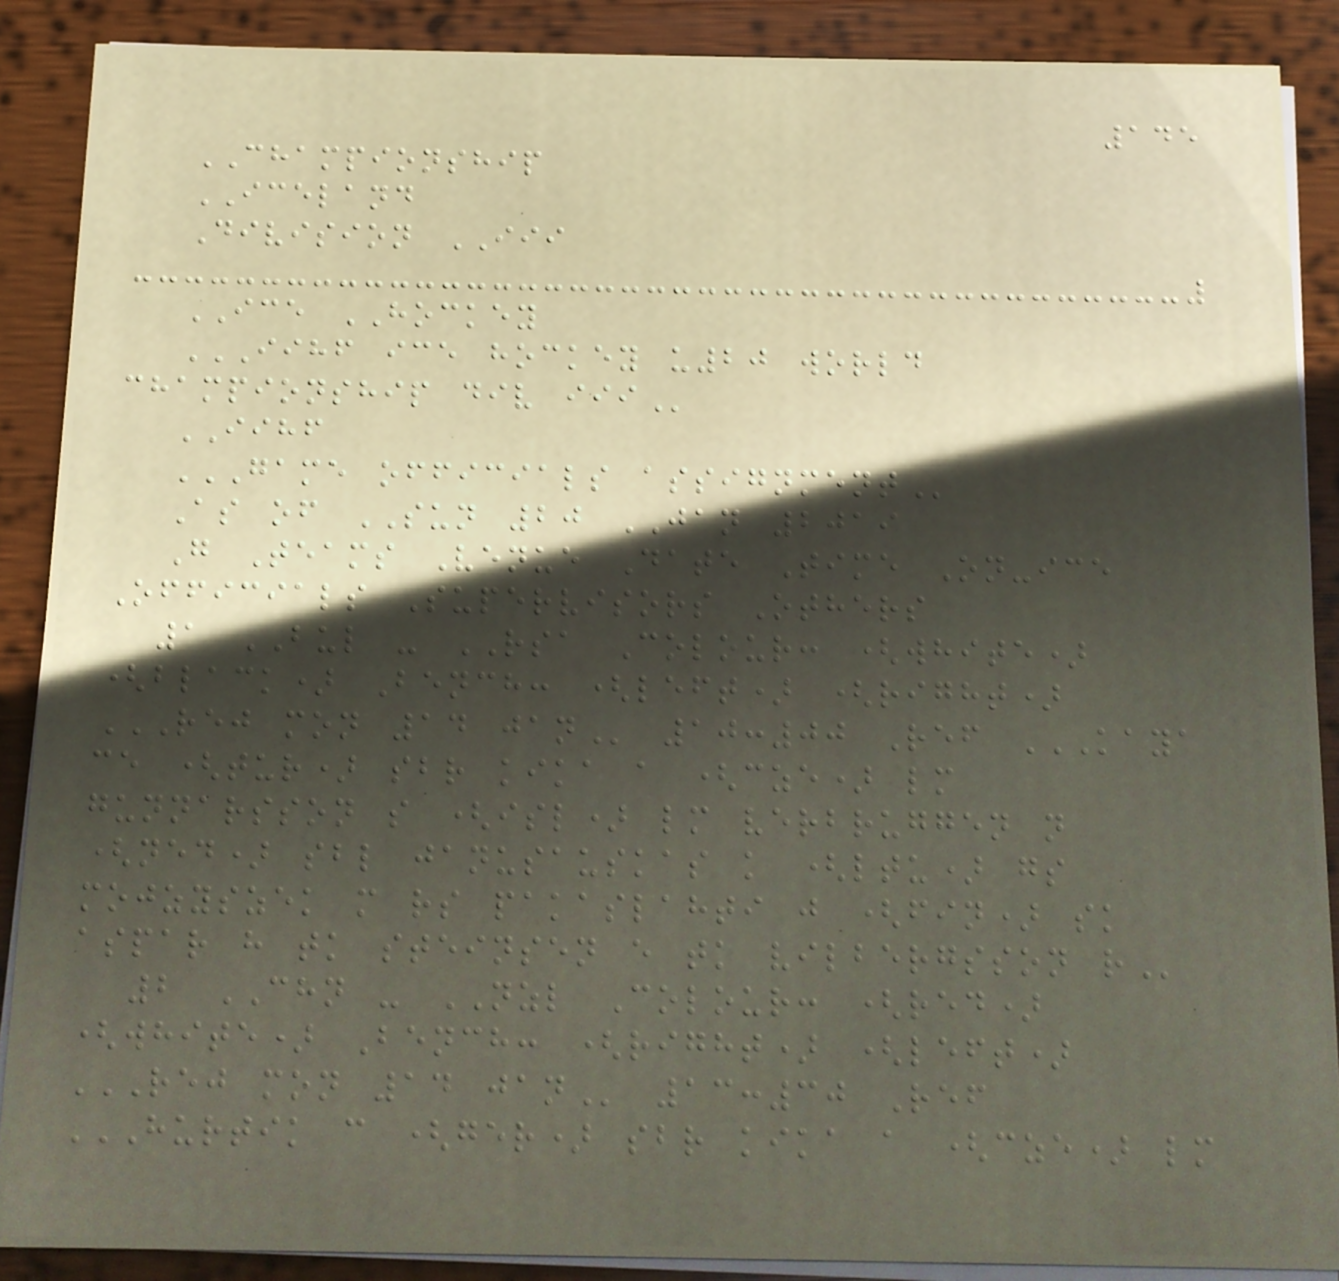145
CHAMPIONSHIP
ICELAND
Division III
ICE HOCKEY
IIHF ICE HOCKEY U20 WORLD
CHAMPIONSHIP DIV III
IIHF
GAME OFFICIALS ASSIGNMENT
As of SUN 20 JAN 2019
G Teams Venue Date Time On-ice
Officials Supervisors Others
1 BUL - RSA Colour: (white)
(black) Bench: (left) (right)
REJ MON 14 JAN 10:00 Ref KAYA
CE (TUR) SBR KIKA A (CZE) LM
GUNNARSSON S (ISL) LM VERBRUGGEN N
(NED) SBL JANUSAUSKAS K (LTU) GS
MOJZYSZEK M RS PAKASLAHTI J (FIN) SK
ASPAR H TK STEINSEN E TK VILBERGSSON R
2 CHN - NZL Colour: (red)
(white) Bench: (right) (left)
REJ MON 14 JAN 13:30 Ref
HURTIK C (GER) SBR KIKA A (CZE) LM
